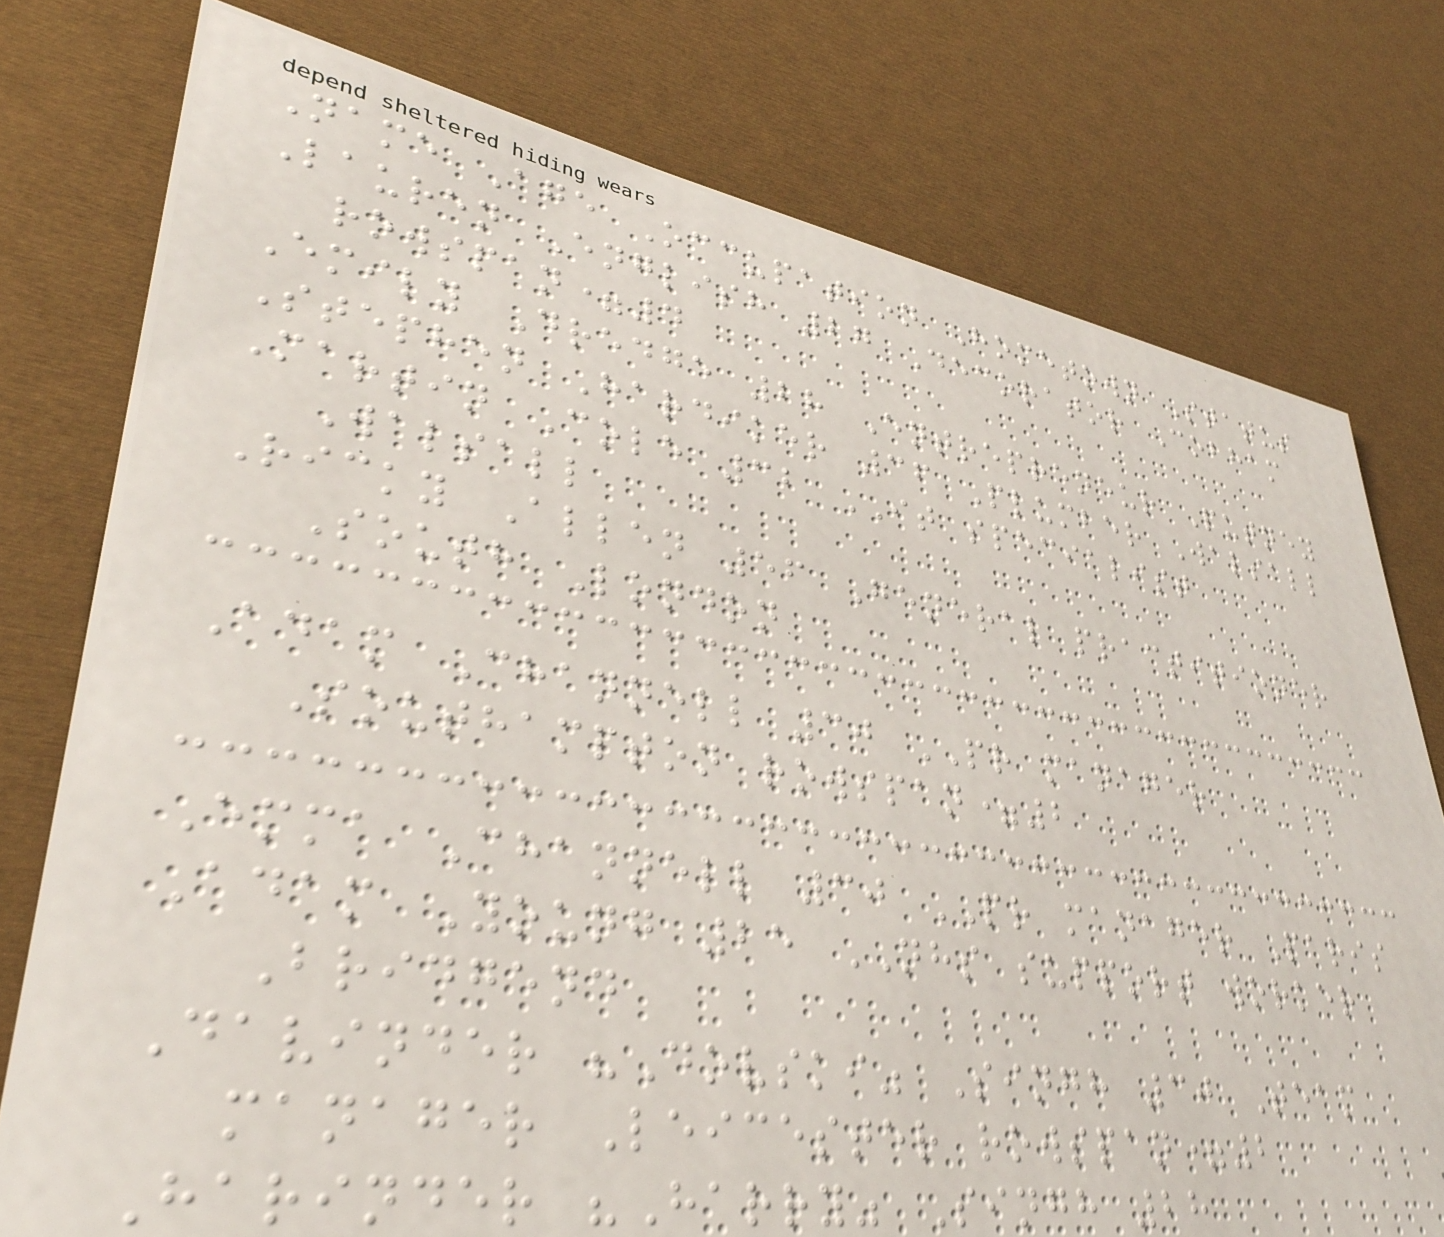Name Age Occupation Hometown Status
Lauren English 27 Decorator Cobham
rowspan=4
Emily Dredge 28 Entrepreneur Putney
Stephen Hardiker 36 Plumber Walsall
Martin Cole 32 IT specialist
Walsall
Ricky Allen 56 General practitioner
South London
Adam Channell 30 PR manager
Southampton rowspan=2
Emma Channell 30 PR manager Paris
Adam Young 25 NHS support worker
Bridgend
Davinder "Dovski" Singh 30 Team
manager Leicester rowspan=2
Harinder "Harry" Singh 28
